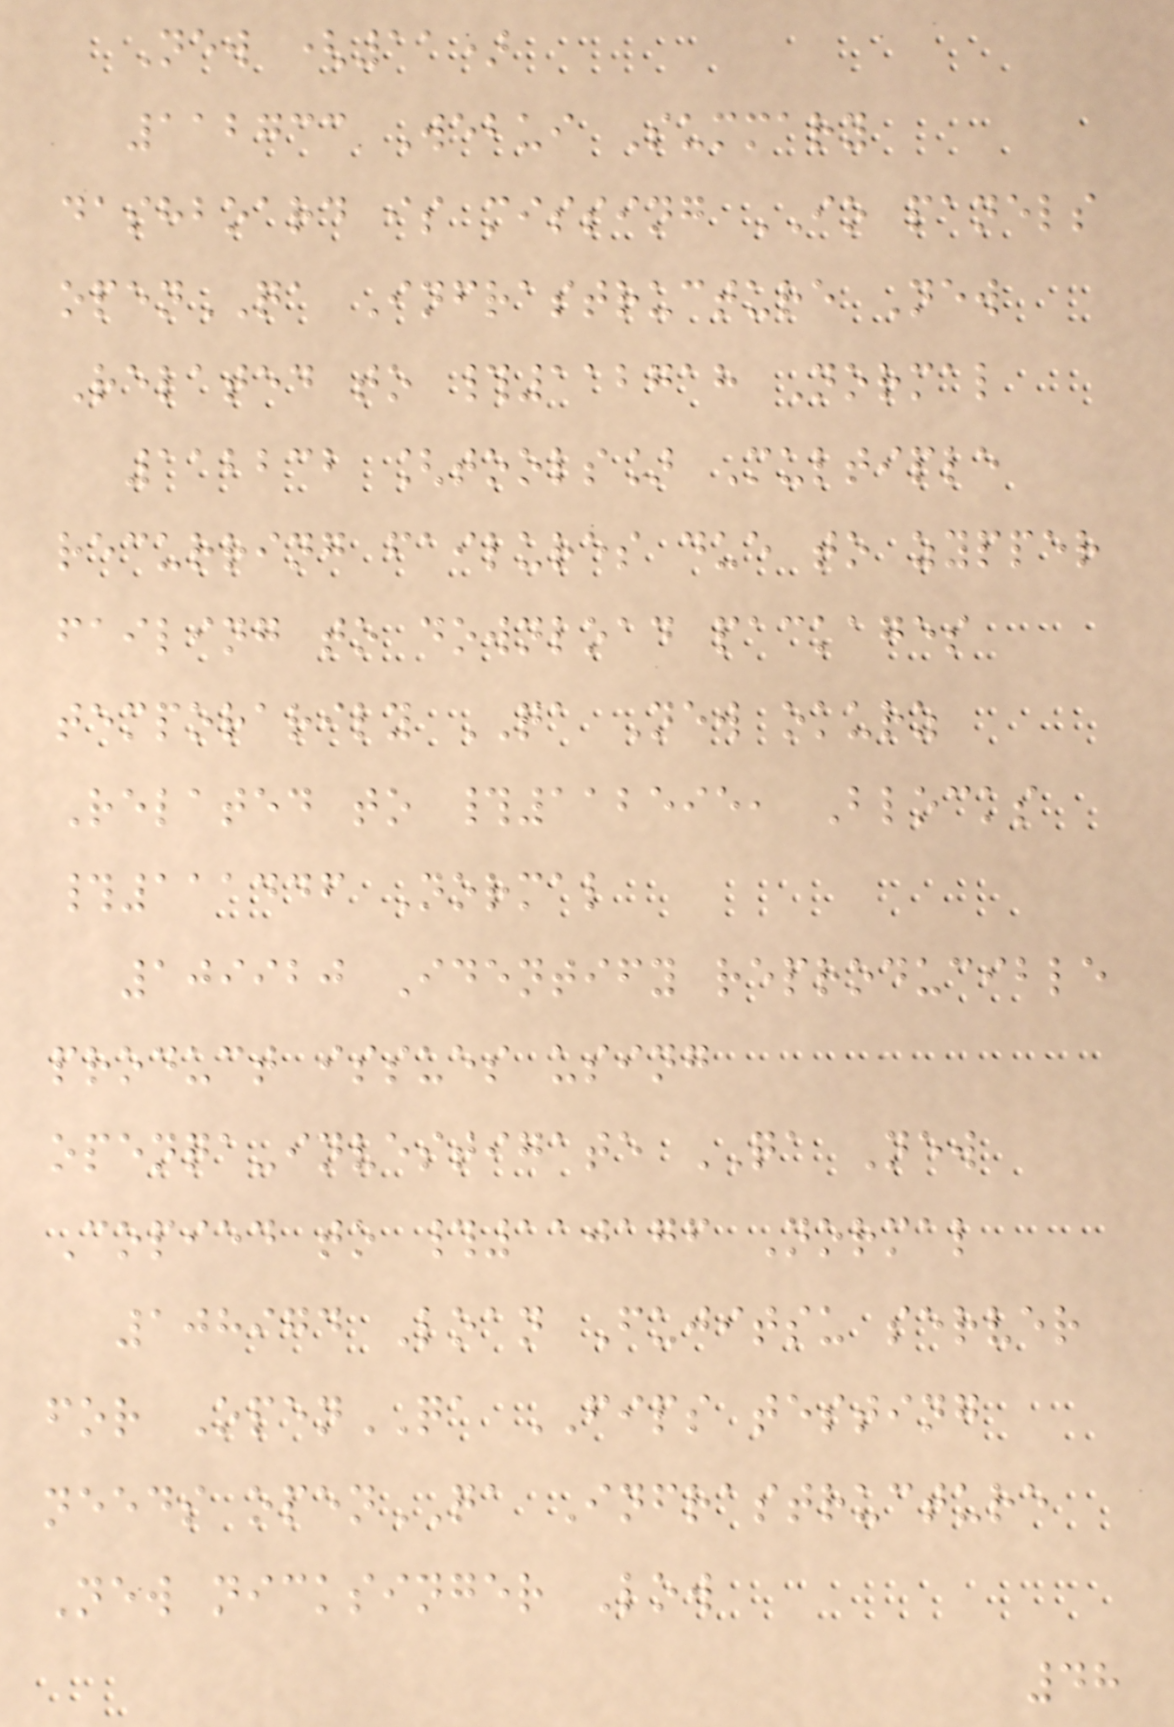New (11)
112733 Webui Summary
dashboard is missing IO panels
openQA Infrastructure New
Related to #112718 Normal
112232 [tools] Multiple
recurring failures due to zypper
failing to download packages
temporarily QA New okurz
Related to #112595, Blocks
#111446 Normal
109920 Identify reproducible
product issues using
openqa-investigate QA New
Copied to #110176 Normal
108974 Loan Fujitsu server
for OpenQA FIPS testing
needs openQA Infrastructure
New nicksinger Low
48
